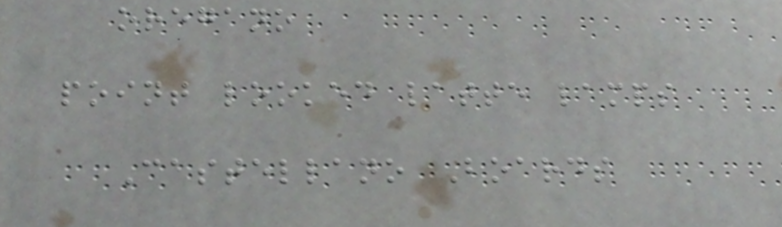oregano
point looked latte lamps
Castellano Boards
